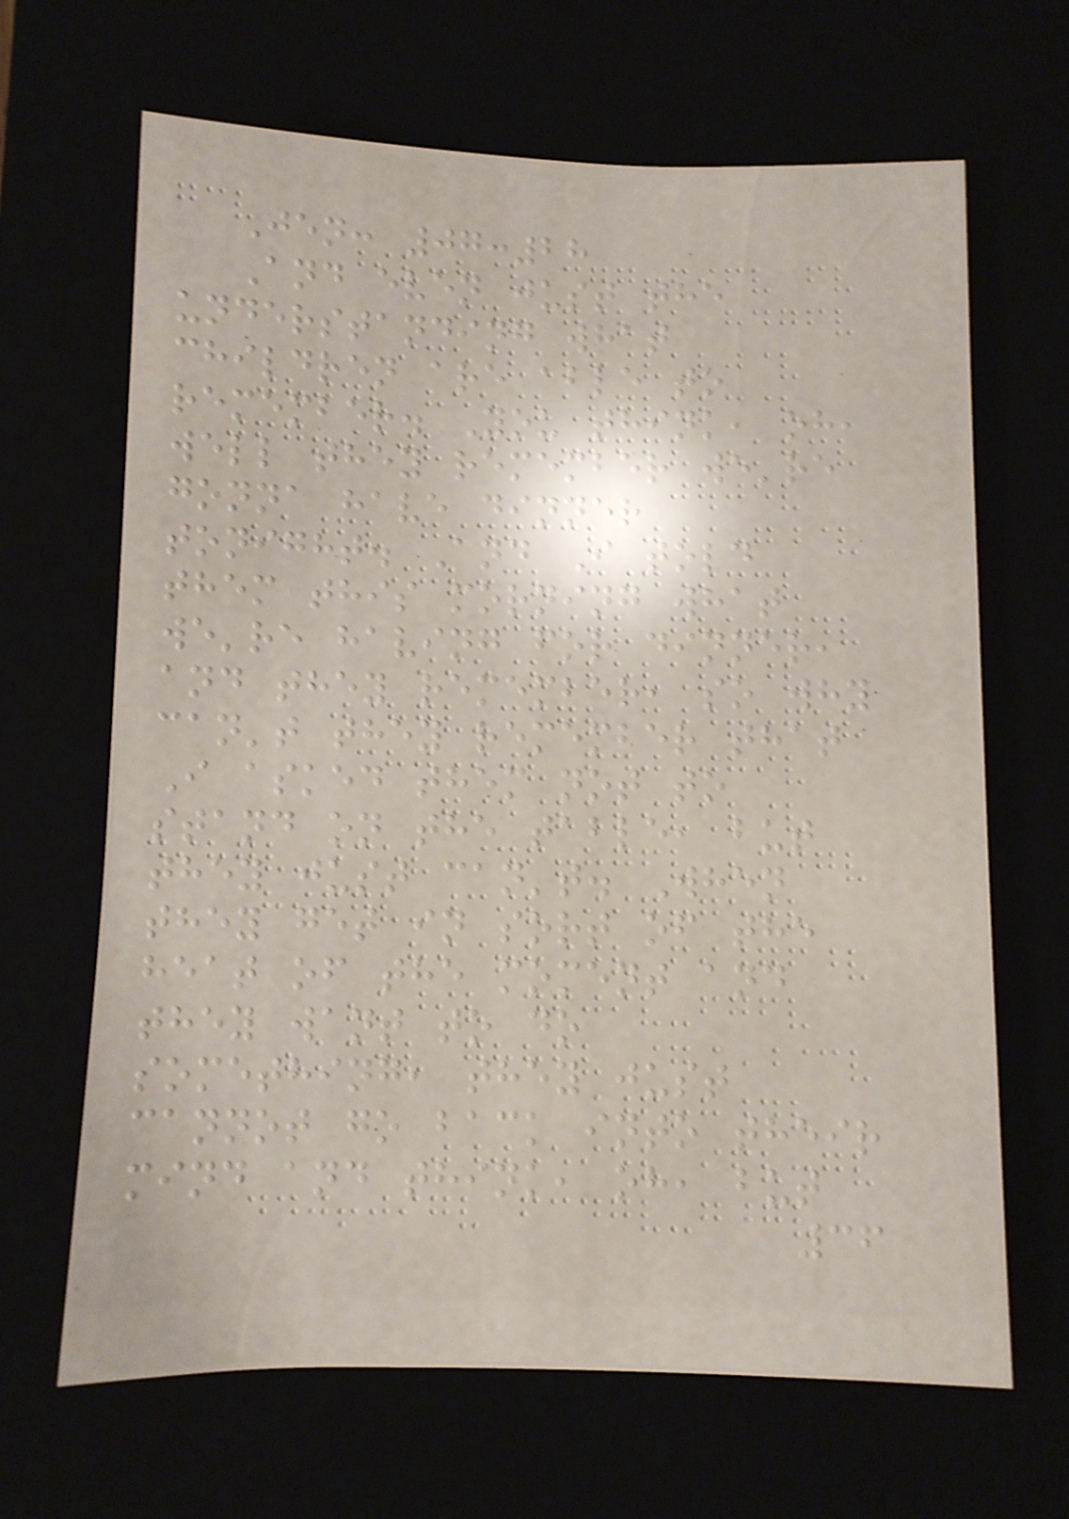Jen: 07:28
And even just the
understanding what
children are able to
remember. You think, oh,
well they remember we're
gonna have dinner
tonight. And I told
them this morning what
we're having for dinner,
and they remember, so why
can't they remember that
I asked them not to
stand on the table, but
they just can't. When
they get in sort of the
heat of the moment and
they want to do
something, they just
cannot go back into their
mind and think, oh, but
36
